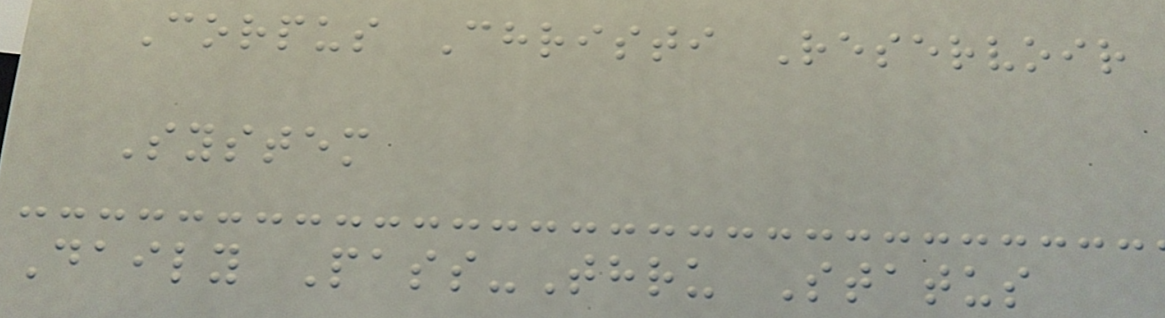Corpus Christi Reservoir
System
Daily Pass-Thru Status
